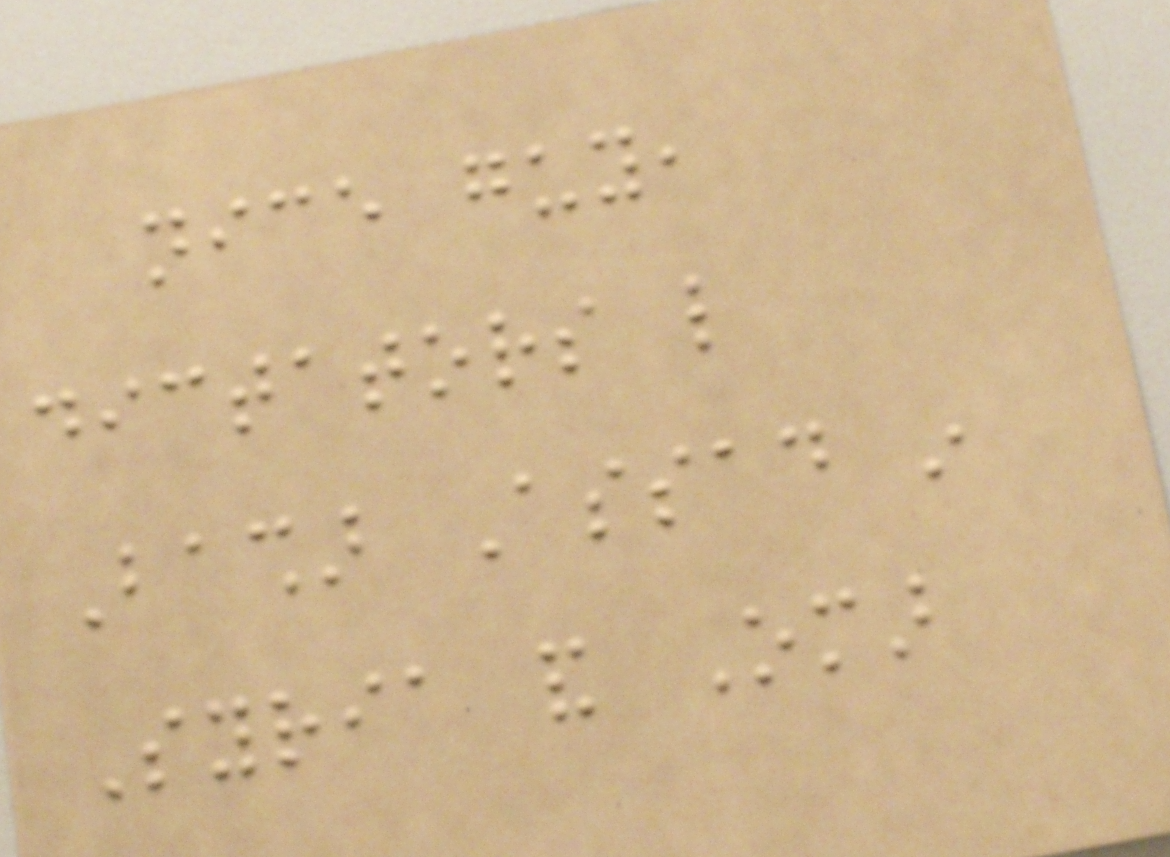nice guy,
dictators like
Bashar Assad in
Syria and Omar
